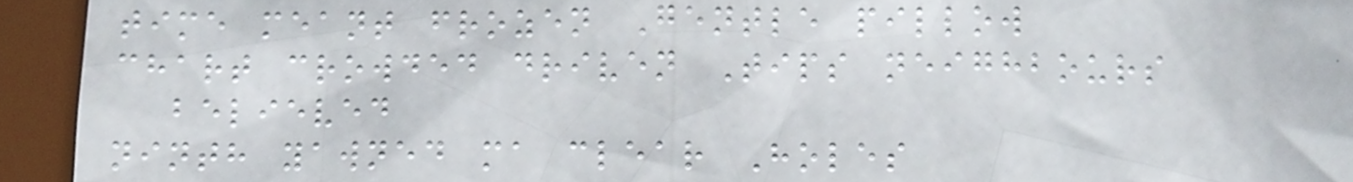time meant frozen Gentle pillow
chart crowded driven Tips neighbours
believed
ninth yawned ma clear Holes
